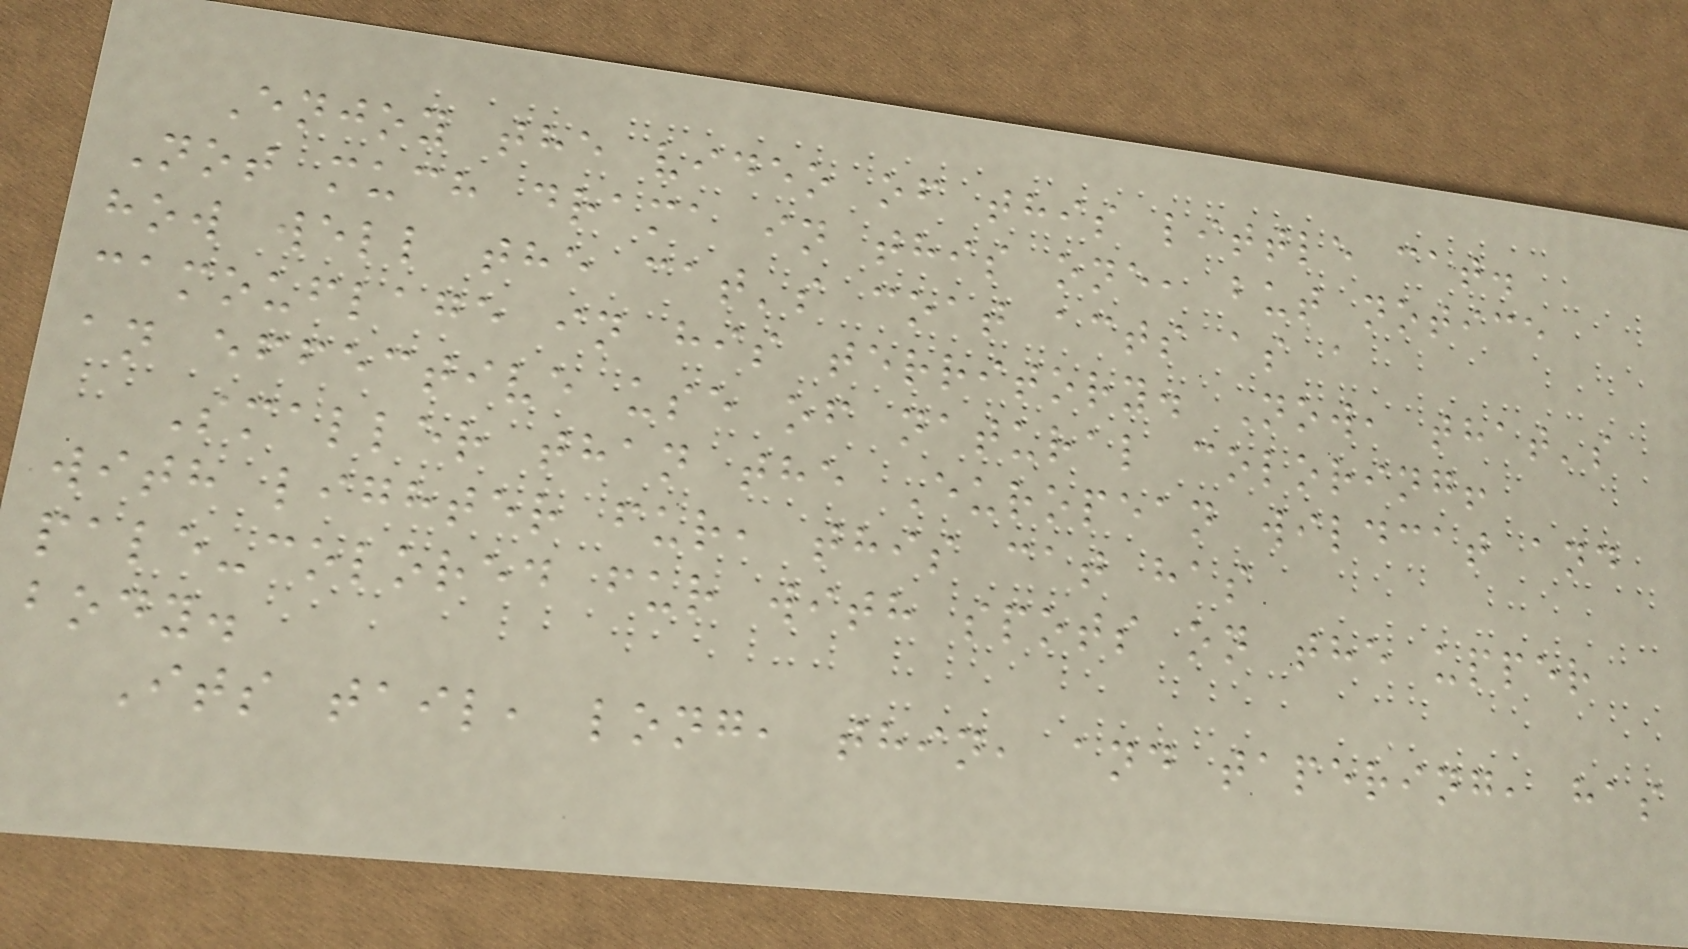Enjoy the video of this little cat.
Not much drama in this one, but notice
how well the cat's coat acts as a
camouflage in his territory. Now, that's
an effective use of natural coloring!
Smaller than the European wildcat and
with lighter fur, this cat has
pale-colored fur with spots on the upper
body.
Its tail, long, thin, and tapering, has
